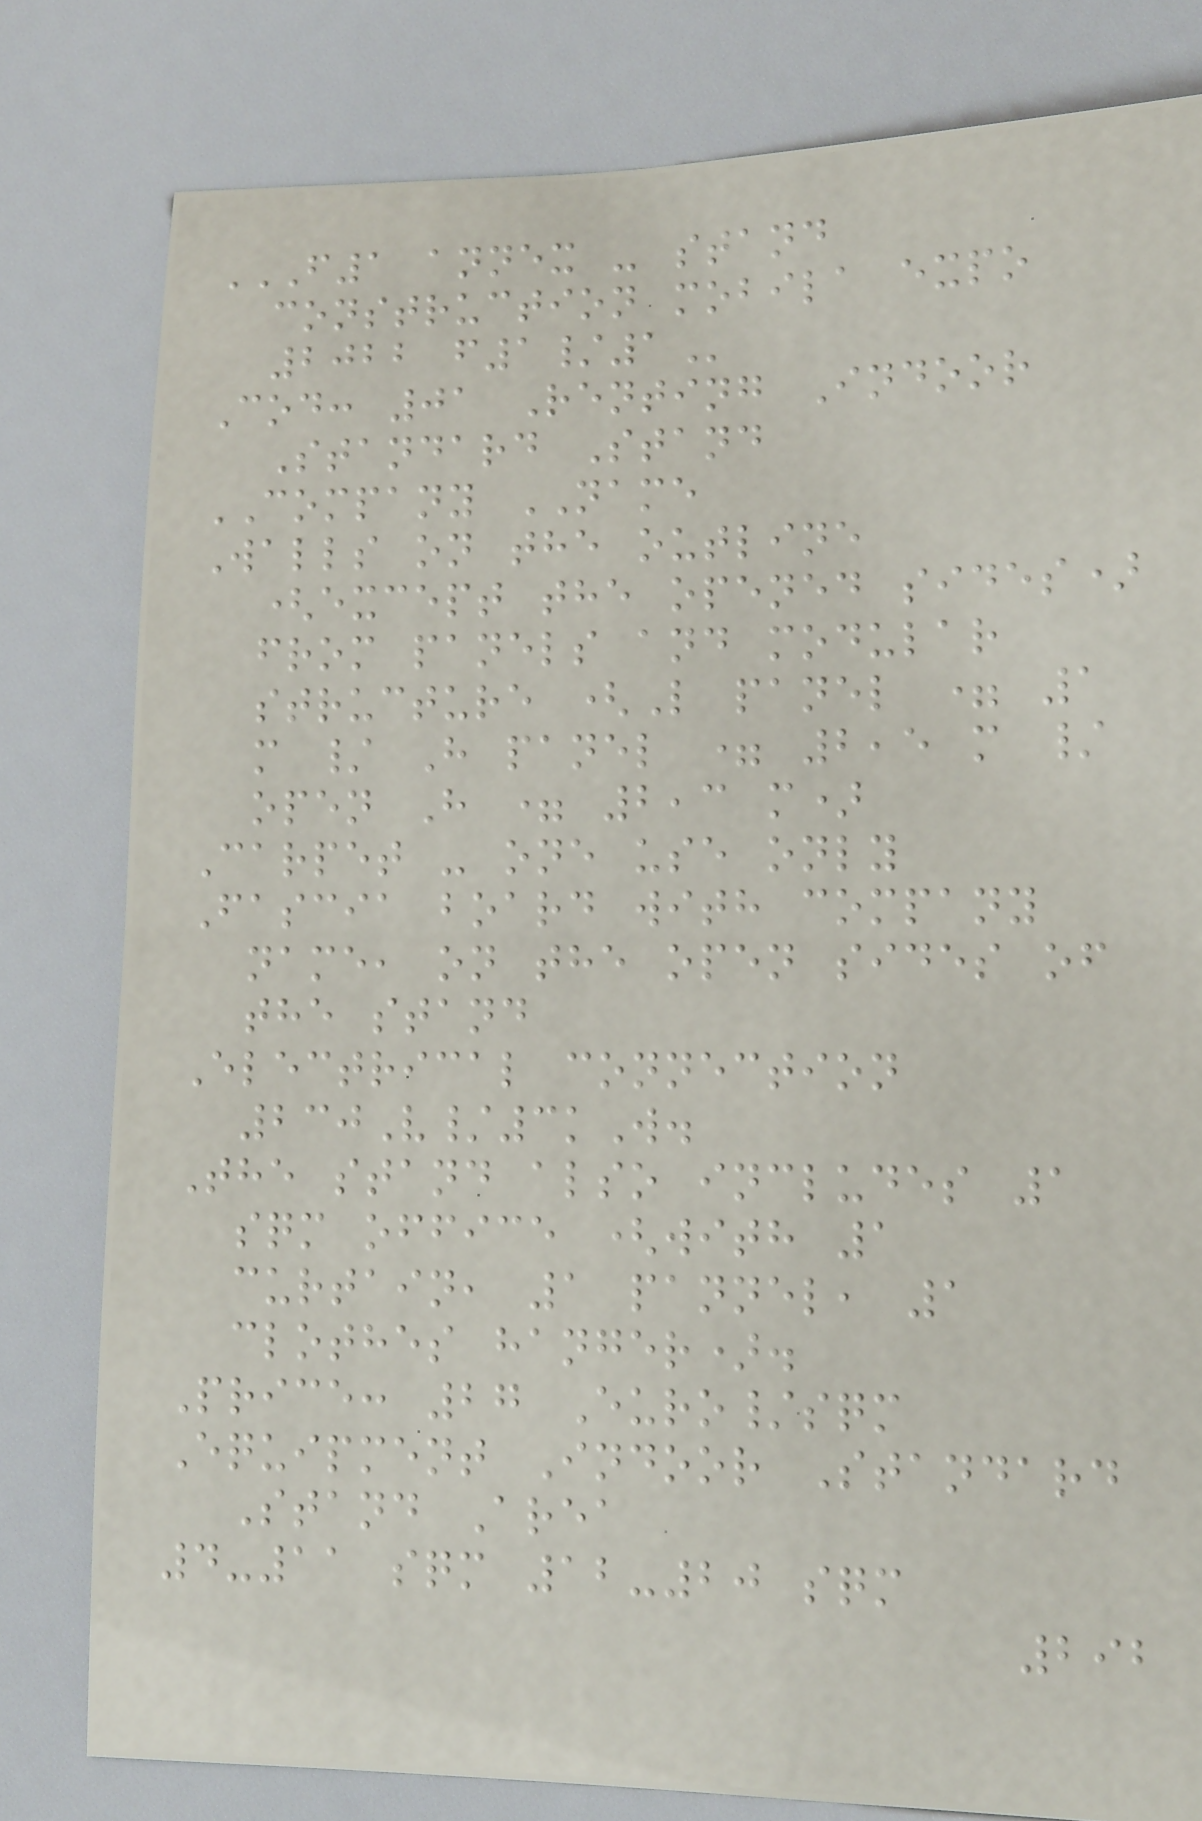F1 ANNEX - STAND
CONSTRUCTION MOBILA EXPO
2022 F1/1
Cod: 01 Renting Indoor
Standard Stand
COMPANY NAME
Walls on the outline
(except the opened sides)
from panels and modular
structure (L panel = 1
m / H panel = 2,5 m /
open H = 2,3 m)
Carpet - one use only
Fascia board with company
name, on the open sides of
the stand
Electrical connection
230V/3kW.
The stand also includes 1
sqm office (with 1
curtain, 1 pannel, 1
clothes hanger).
Price: 27 Euro/sqm
Equipment Indoor Standard
Stand Area
4-11 sqm 12-20 sqm
292
